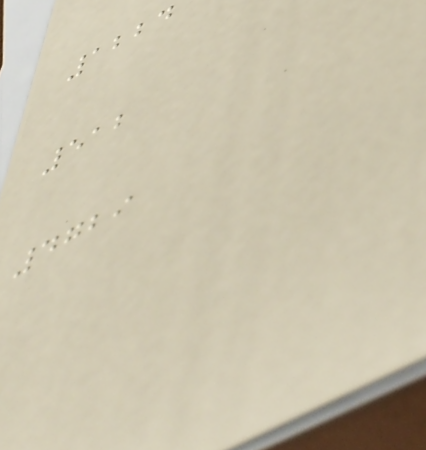1224
512
4729
